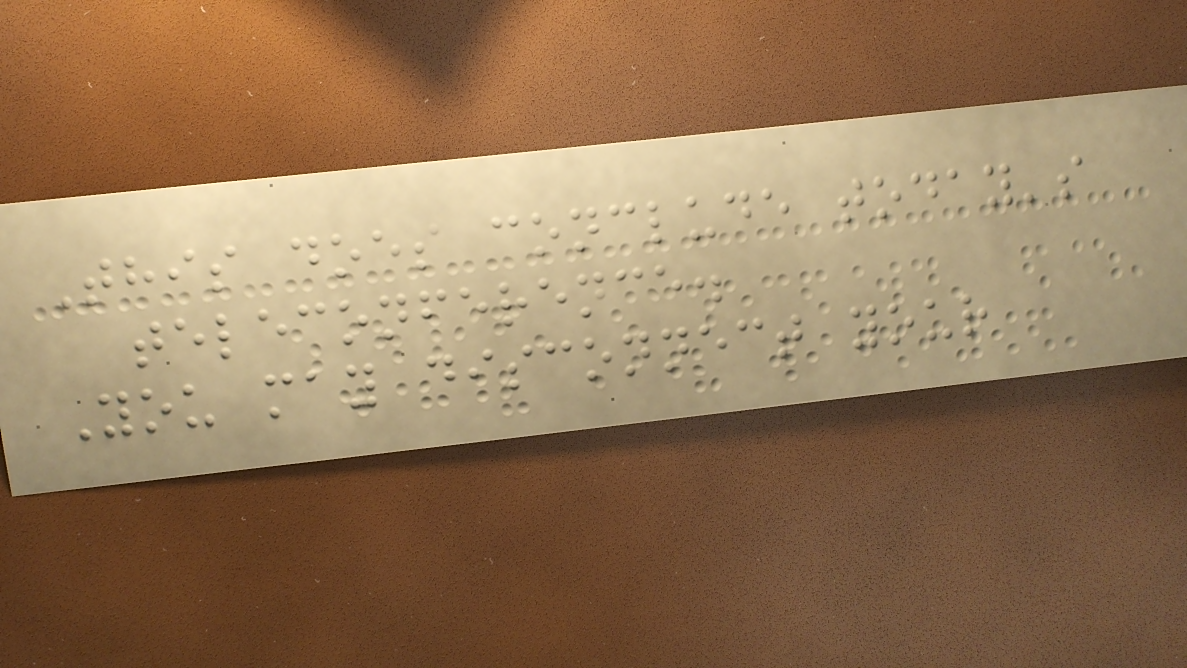This does conclude today's
teleconference.
You may disconnect your
